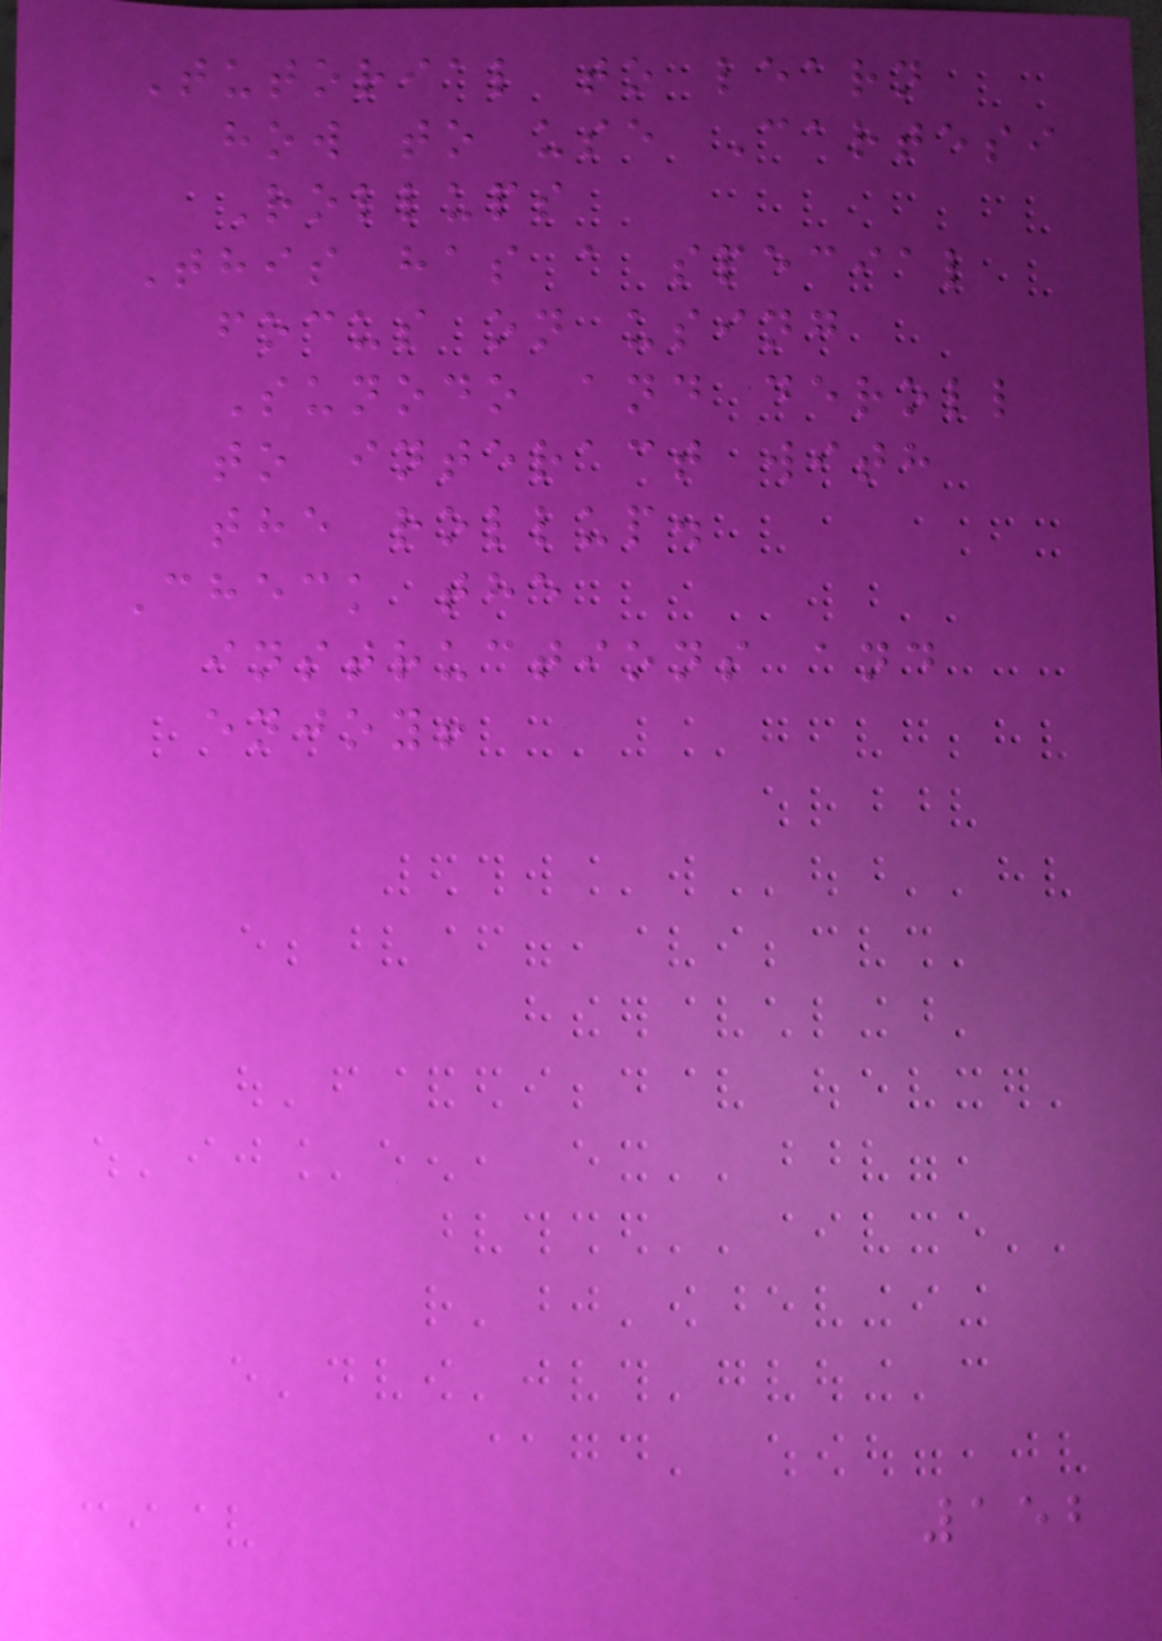Tutorial to learn
how to use Cartesi
Rollups
This has a special
focus on using
Sunodo and deroll
to interact with
the rollup.
Check the
instructions and
enjoy!
152
